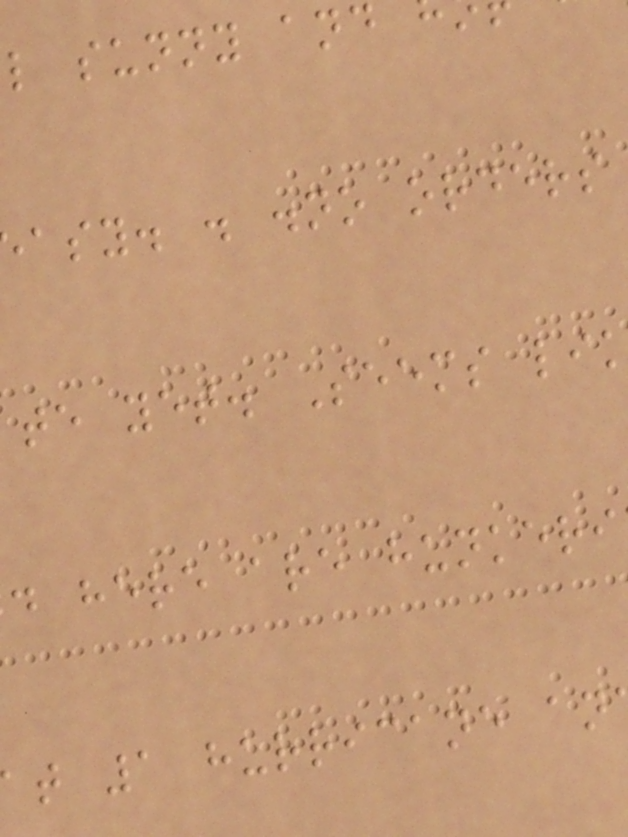l sunny and
asy. . .no orders
te yet. Seems li
d here are hunkeri
t 1 hurricane an
